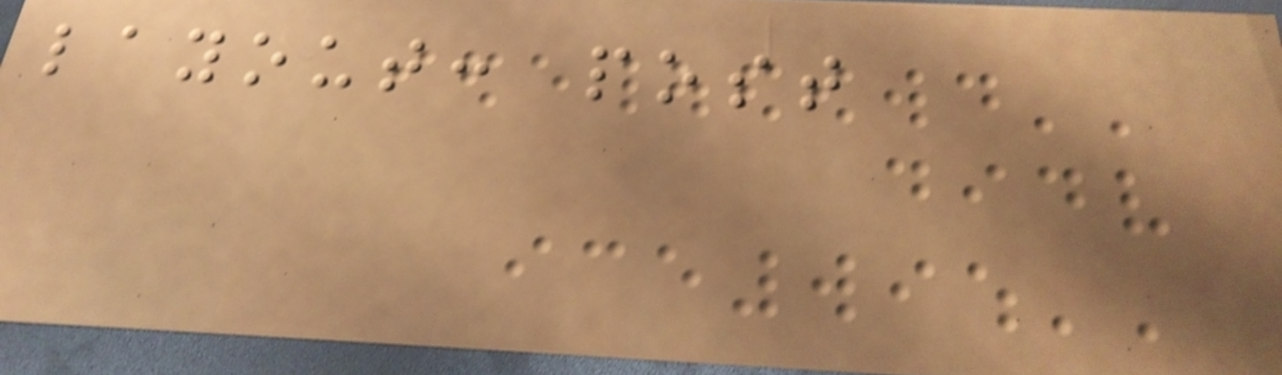layout: post
